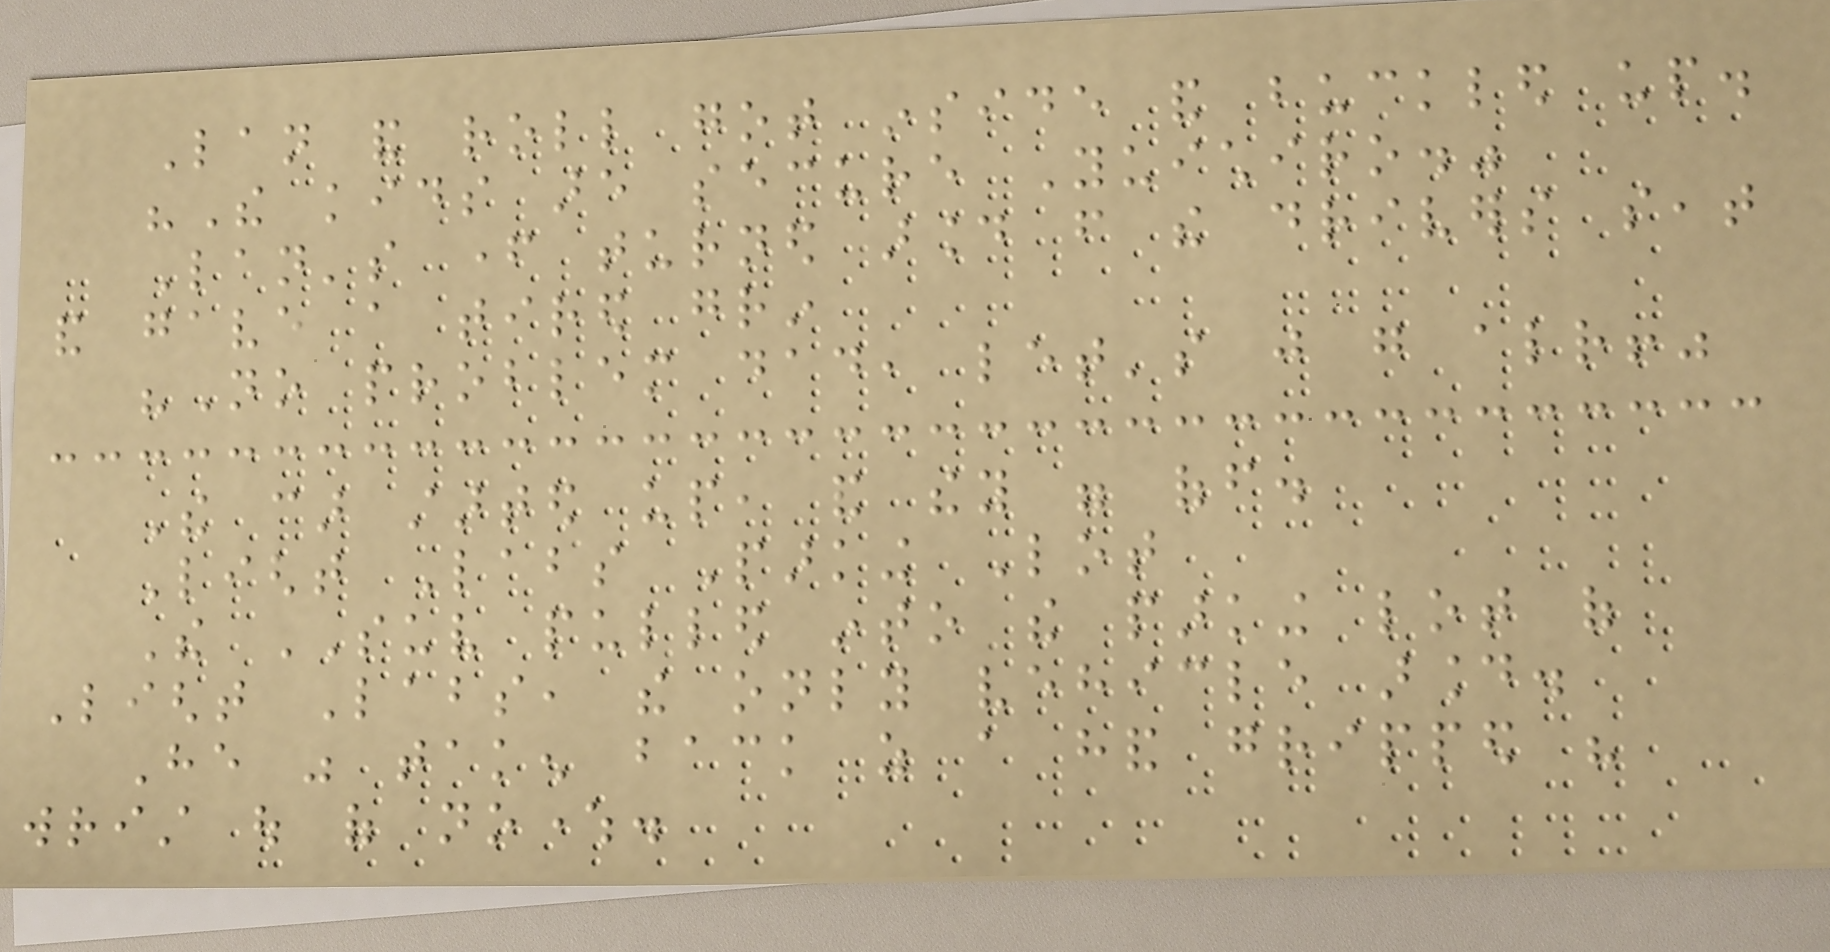Lan and roll got inside and buckled up.
"The kids are secure Yuichiro."
Lan's father turned around from the drivers seat
and gave a tired grin
"No problem dad, let's just go already!"
The car started up, and they were off.
Light Labs Parking Lot
The SUV pulled into the parking lot of
Light Labs, the only vehicle around.
He was taken back as a hand gripped his
wrist out of nowhere.
